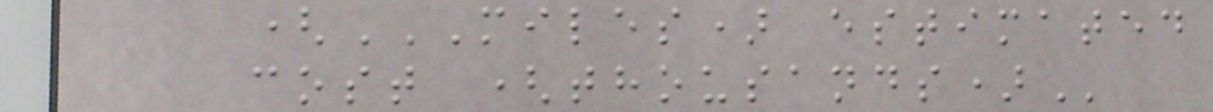(MILES) ESTIMATED
COST (THOUSANDS)
